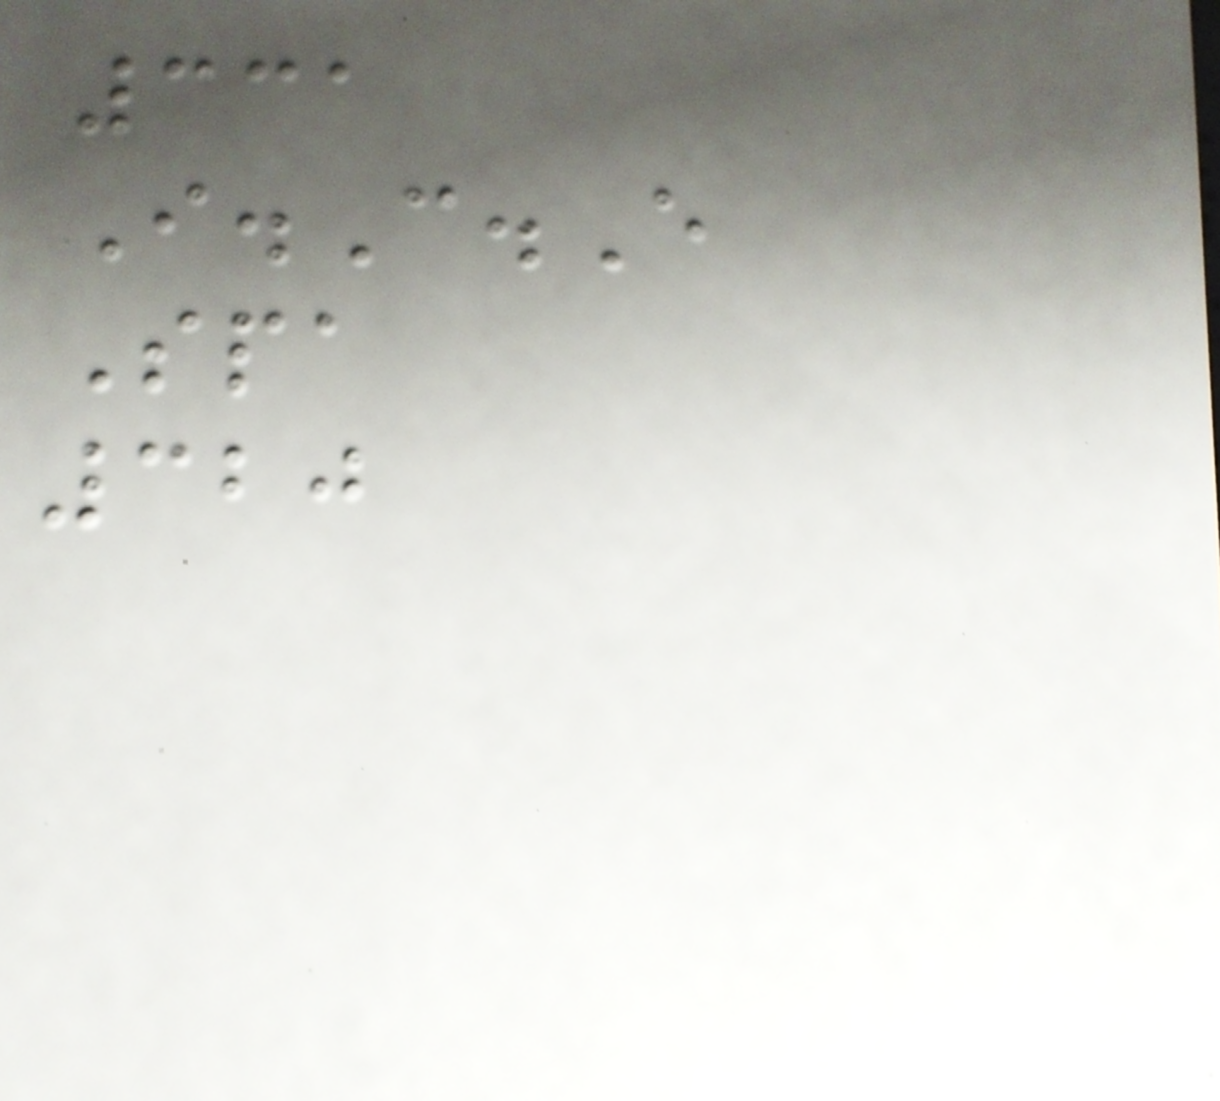331
I.C.E
Spa
320
